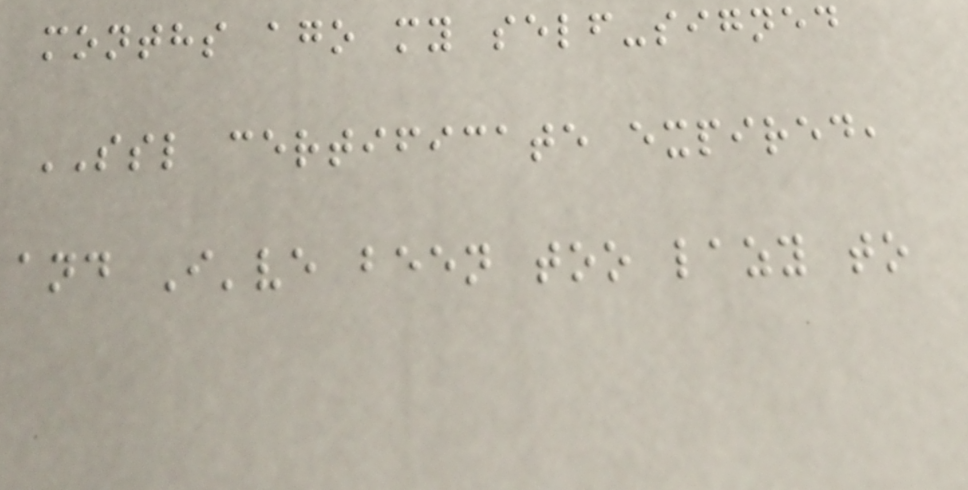months ago my self-signed
SSL certificate expired,
and I've been too lazy to
